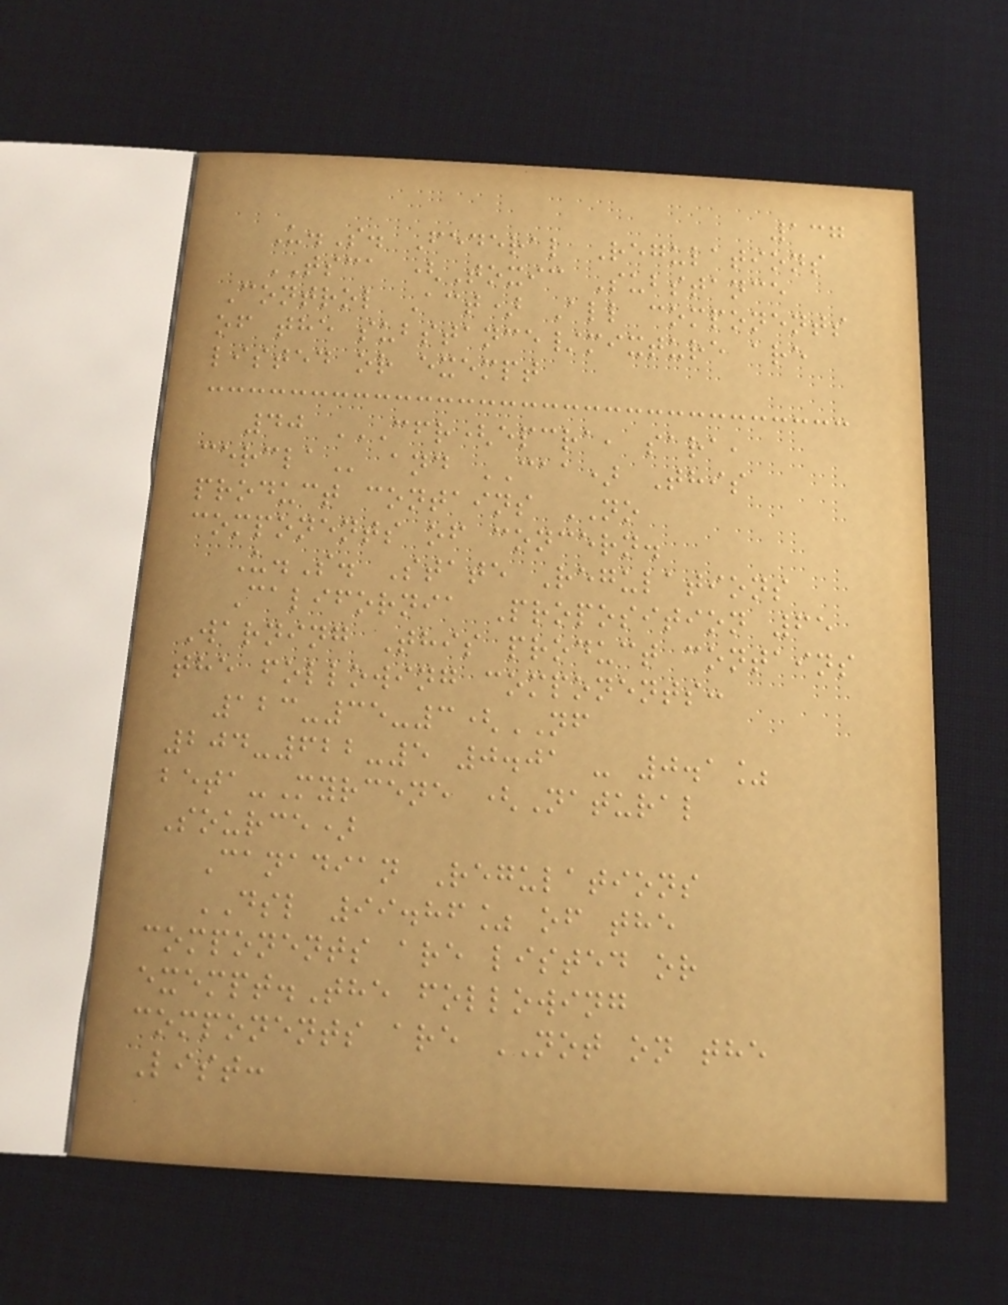137
U.S. Federal Regulations
TSCA (Toxic Substance
Control Act) All components
of the substance/mixture are
listed or exempt
40 CFR(EPCRA, SARA,
CERCLA and CAA) This
product contains NO
components of concern.
U.S. State Regulations
California Proposition 65
Warning This product contains
the following components:
123-35-3(NF
204-622-5 0.01 - 0.1%
beta-Myrcene (Natural
Source)
Canadian Regulations
DSL 99.86% of the
components are listed or
exempt.The following
components are NOT on the
List:
